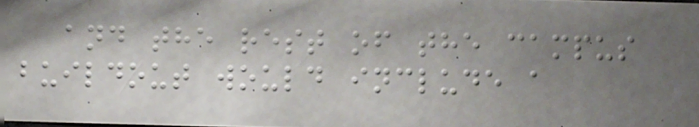and the rest of the campus
buildout would include a
